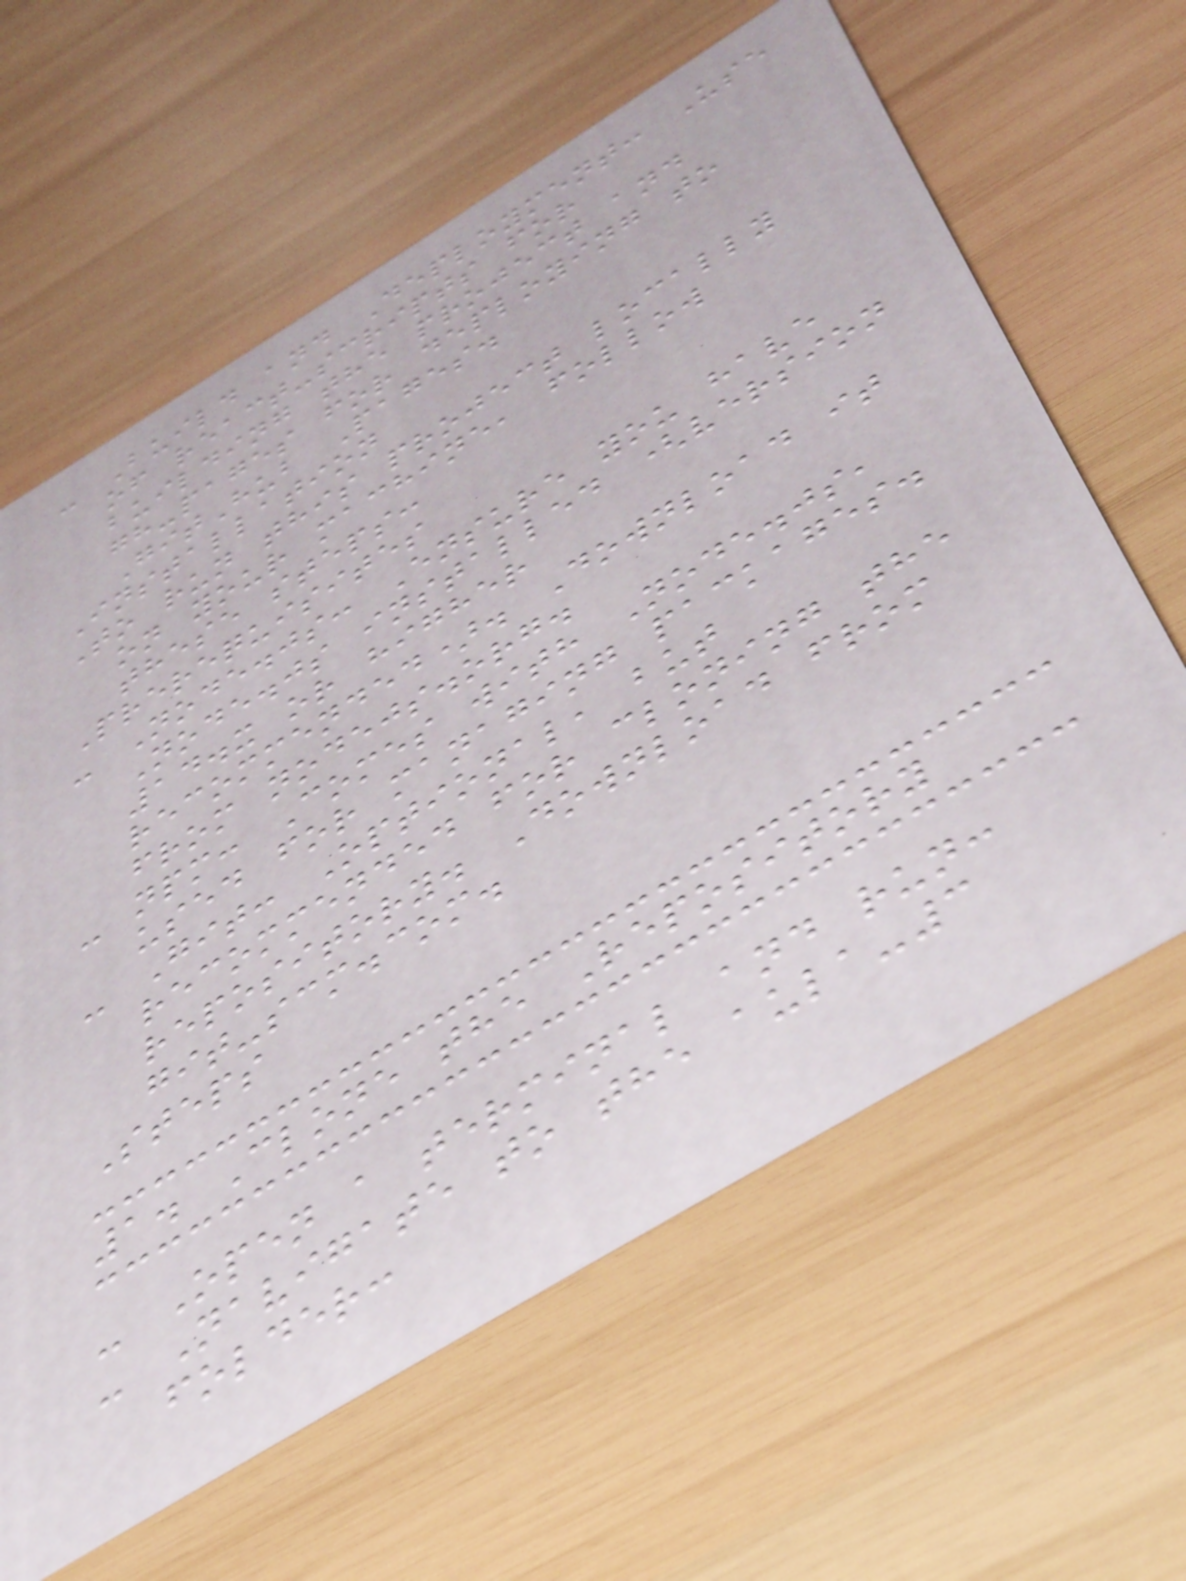- Build and Deployment: Use
of react-scripts for
building the project and
gh-pages for deploying to
GitHub Pages.
Installation
To run this project locally
on your machine, follow
these steps:
Prerequisites
- Node.js: Ensure you have
Node.js installed (version
14.x or higher
recommended). Download it
from nodejs.org.
- npm: Comes with Node.js,
used for managing packages.
- Git: Optional, but
recommended for cloning the
repository. Download from
git-scm.com.
Steps
1. Clone the Repository
- Open a terminal and run:
- Navigate to the aula-3
folder:
